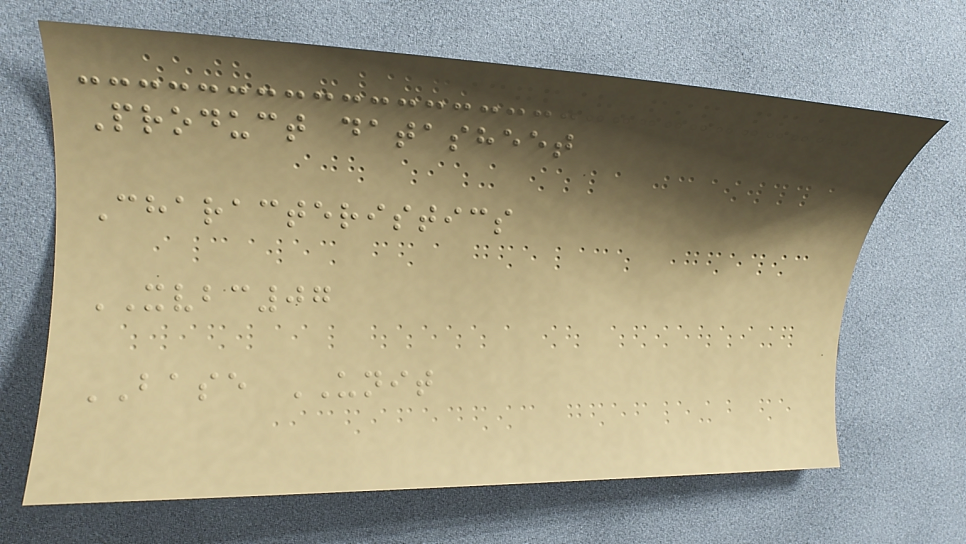Product datasheet
Characteristics
XVBC07
BASE UNIT
